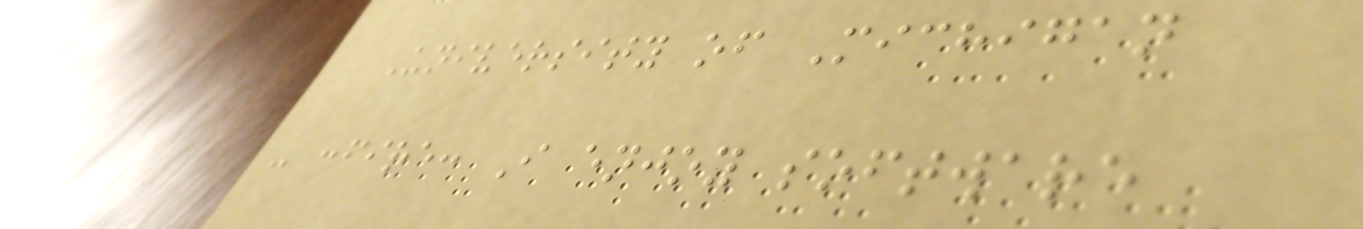University of Michigan
- :fire: I enjoy software
